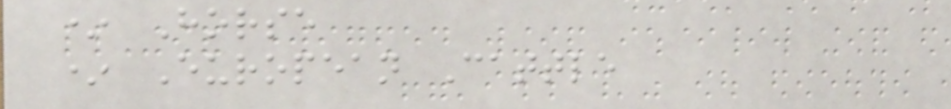* Horse
* European Cattle
